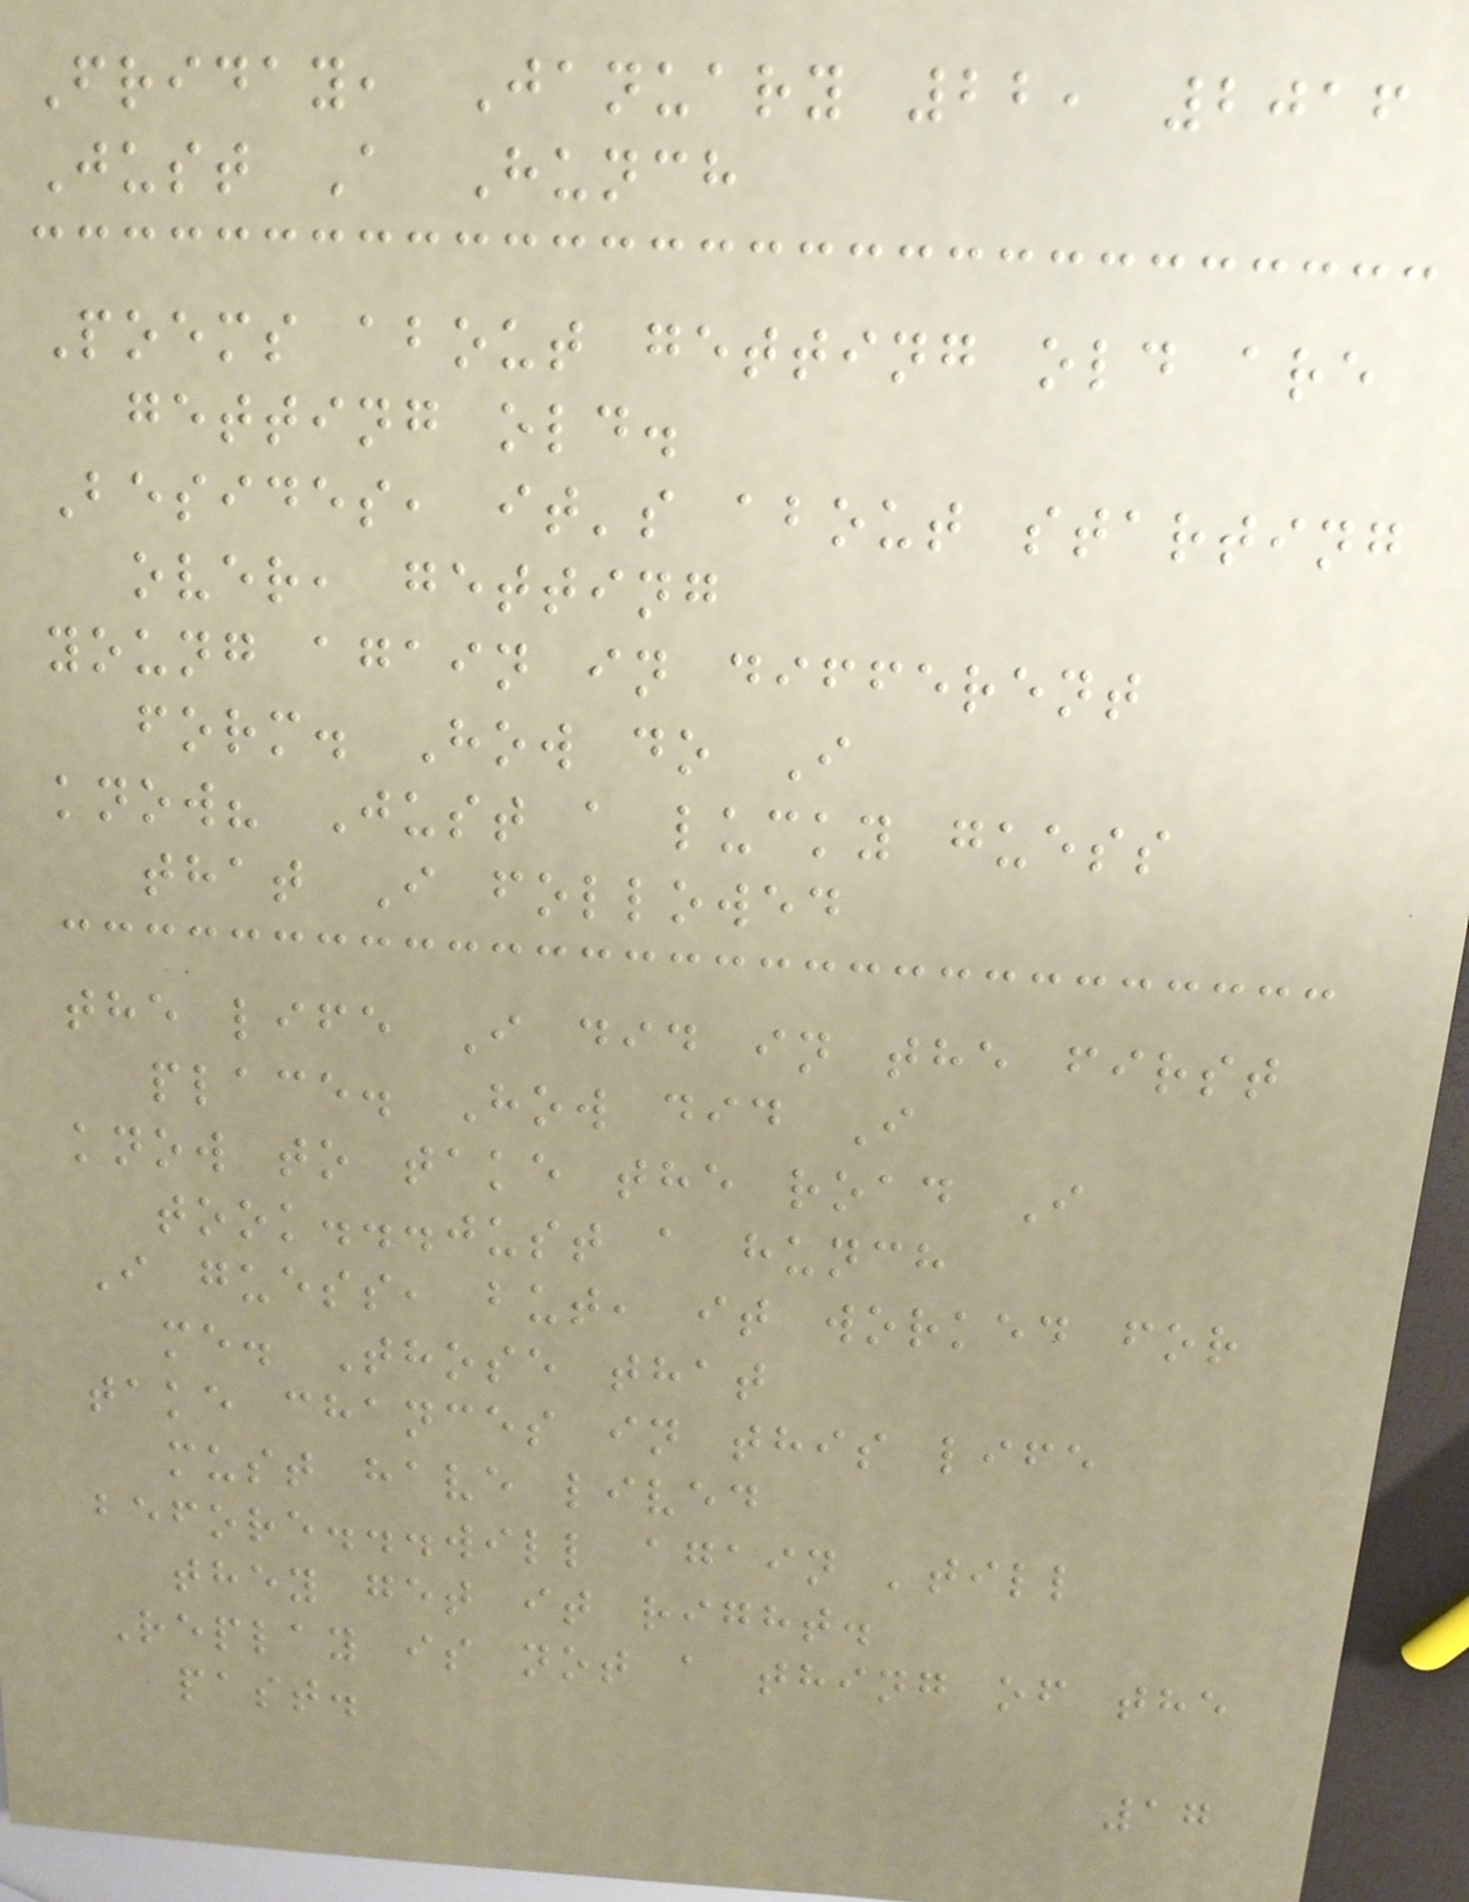Friday, January 22, 2016
Just A Hunch
Poems about getting old are
getting old.
Besides, it's about starting
over, getting
young again in different
form. How do I
know? Just a lucky guess
that I followed
the life I did in the first
place. How did I
know to take the road I
took...just a hunch
I guess, but, it worked for
me. Those that
take chances in this life
must have lived
before...will again 'till
they get it right.
Replay is not a thing of the
past.
17
